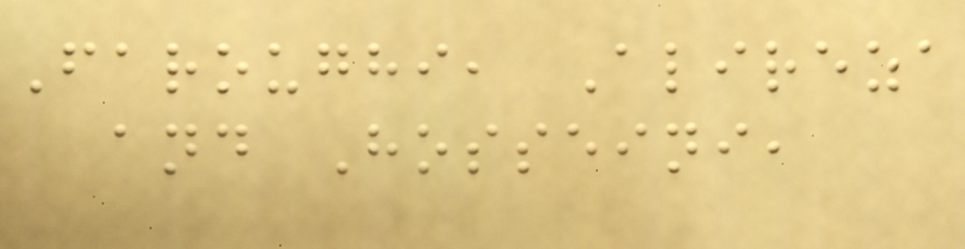Faroughi, Alireza
and Hosseini,
